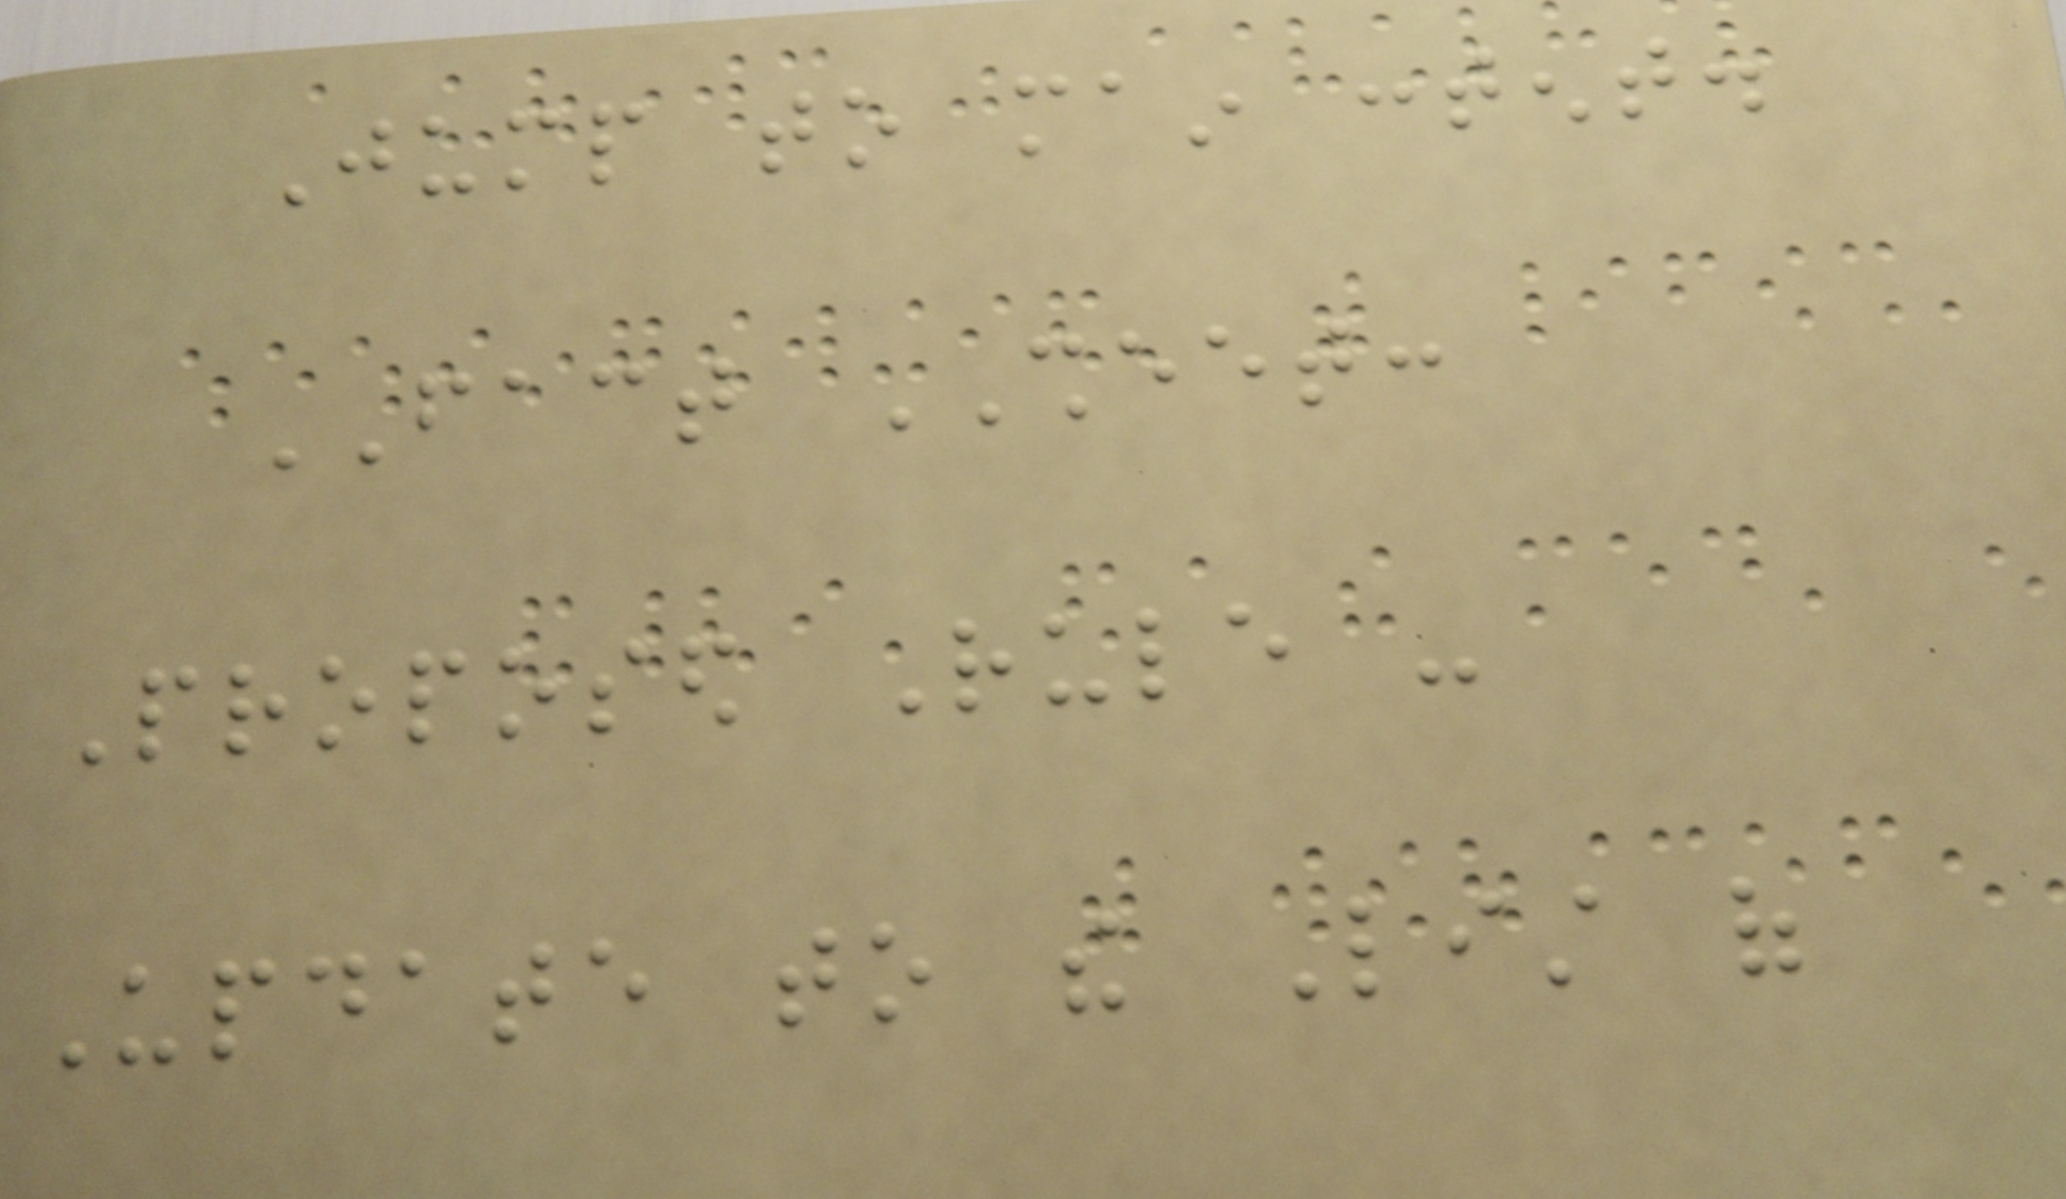Jump to main content.
FACT SHEET:
Proposed Rule -
Update to the List of
